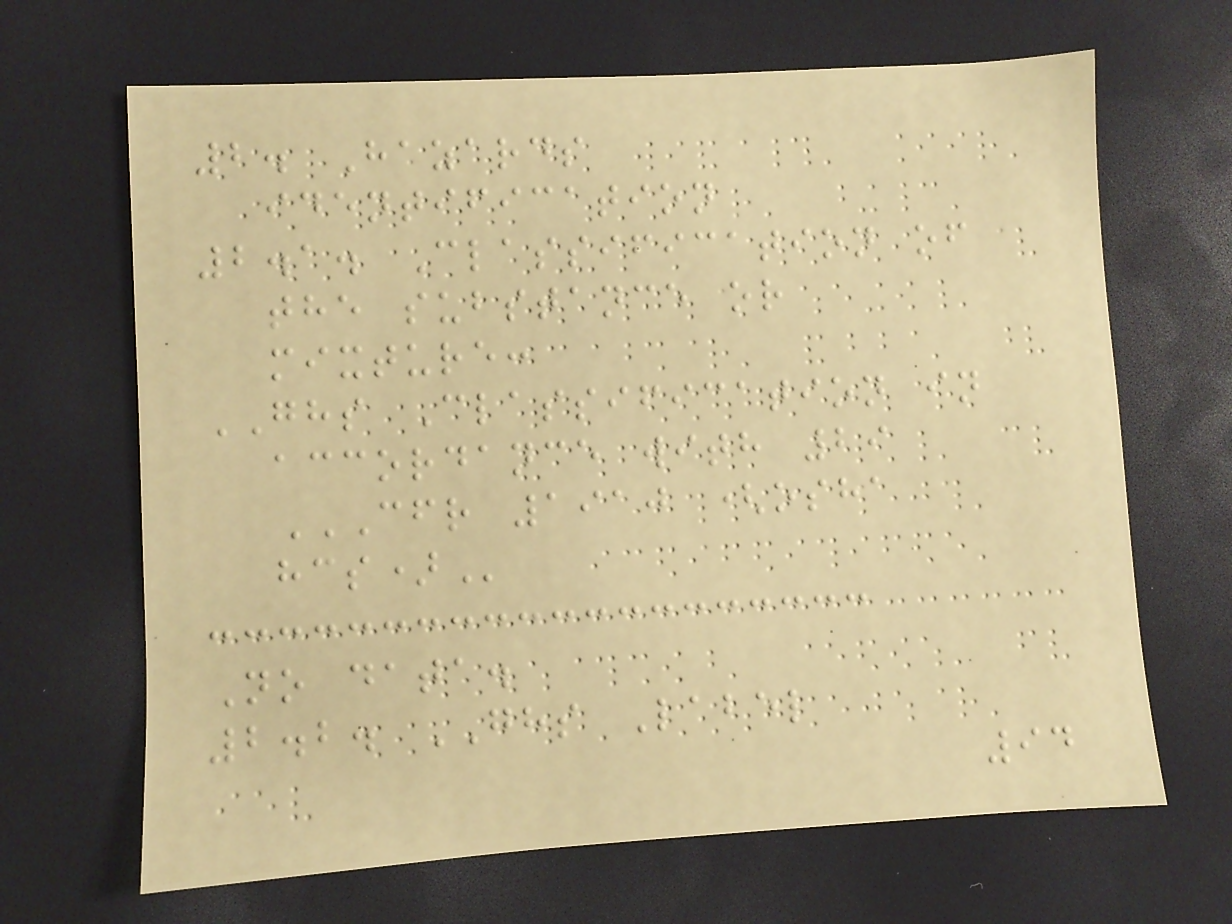2. Hazards
identification
2.1. Classification of
the substance or
mixture:
GHS Classification in
accordance with 29
CFR 1910 (OSHA
HCS)
No data.
2.2. GHS Label
94
